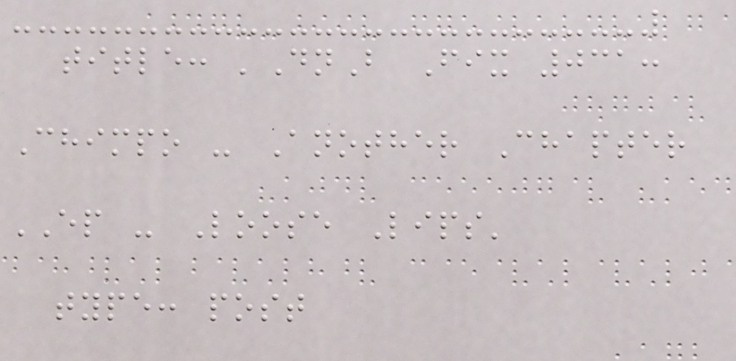title: 'DnB Fix 031:
Chimpo - Another Chapter
EP - Loose Lips'
type: post
